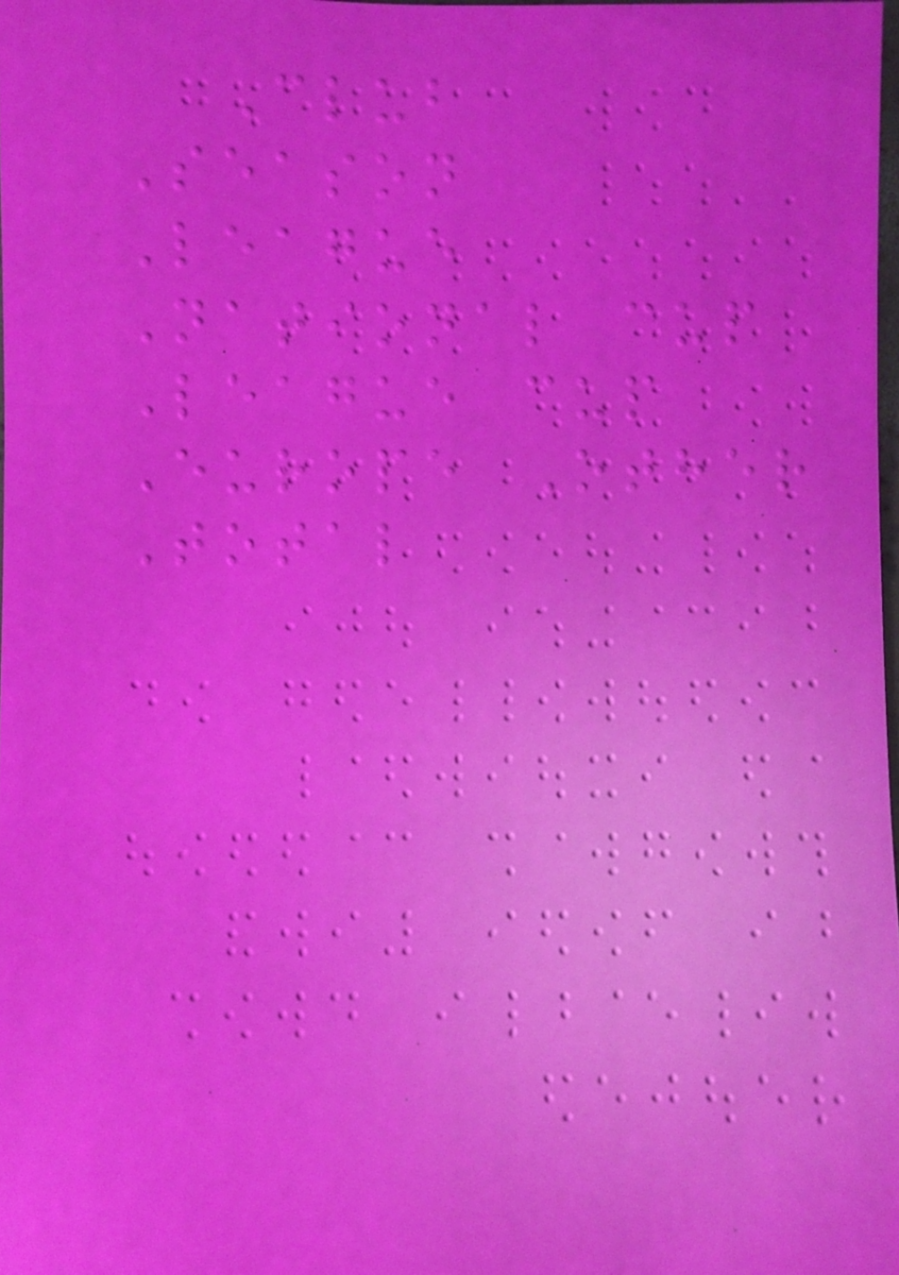Club
Season
League
National cup
League cup
Europe Other
Total
